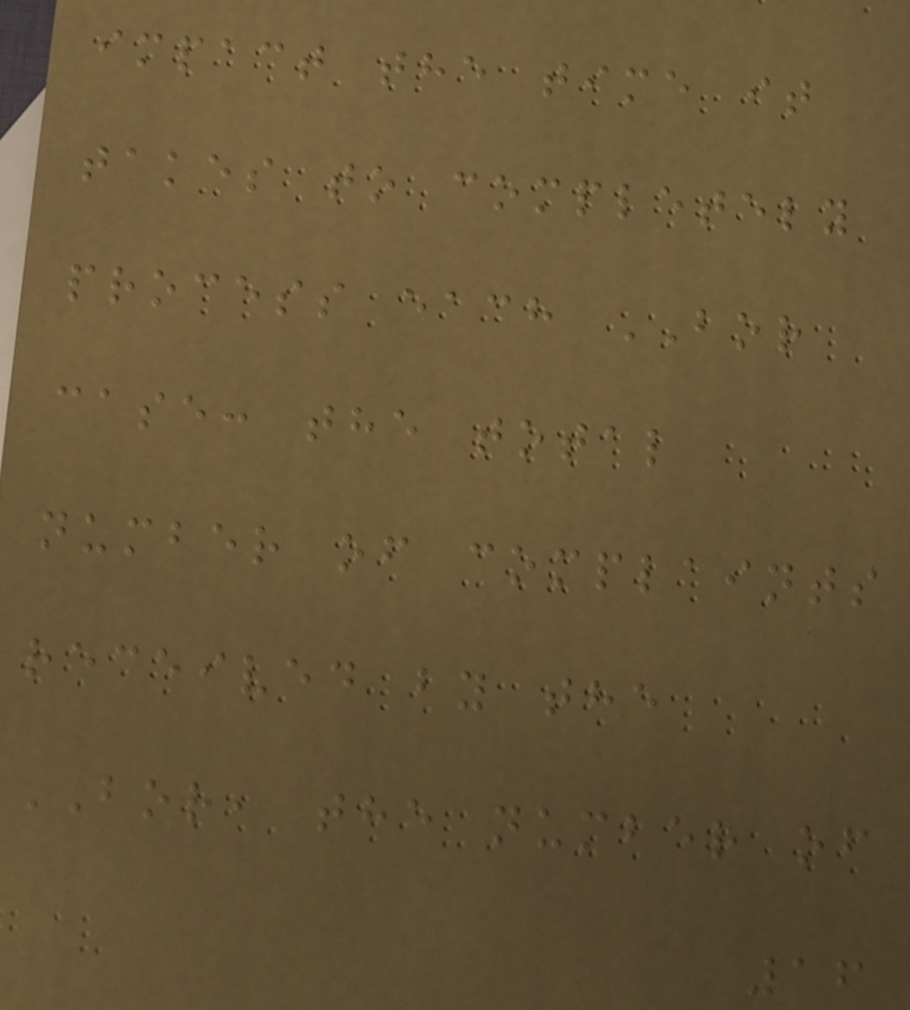impact the time it
takes to completely
process each BOR
case: the total
number of complaints
received by the
BOR, the number of
16
